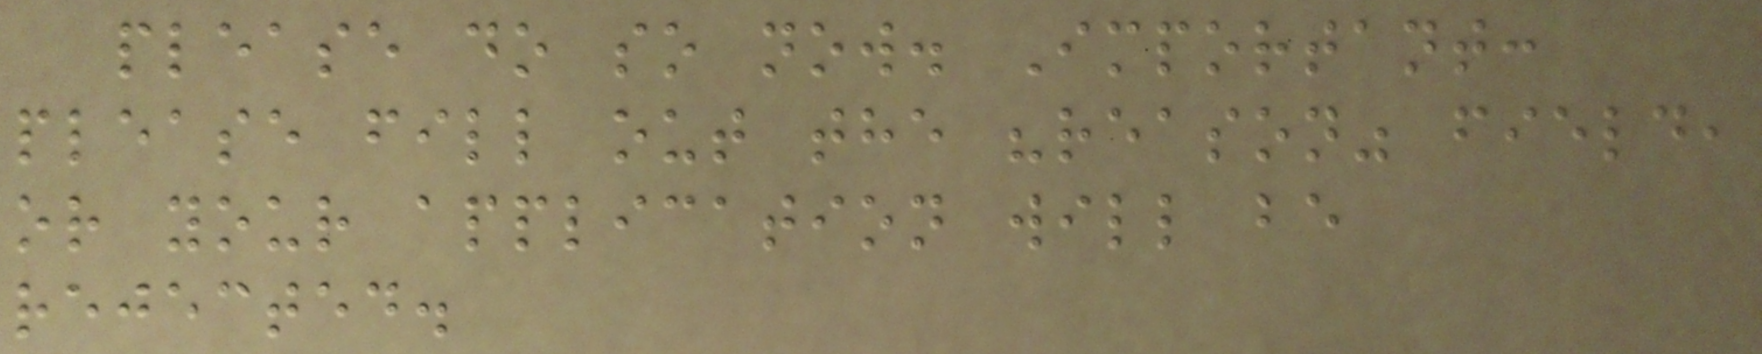please do so now. Important:
please fill out the "reason" field,
or your application will be
rejected.
